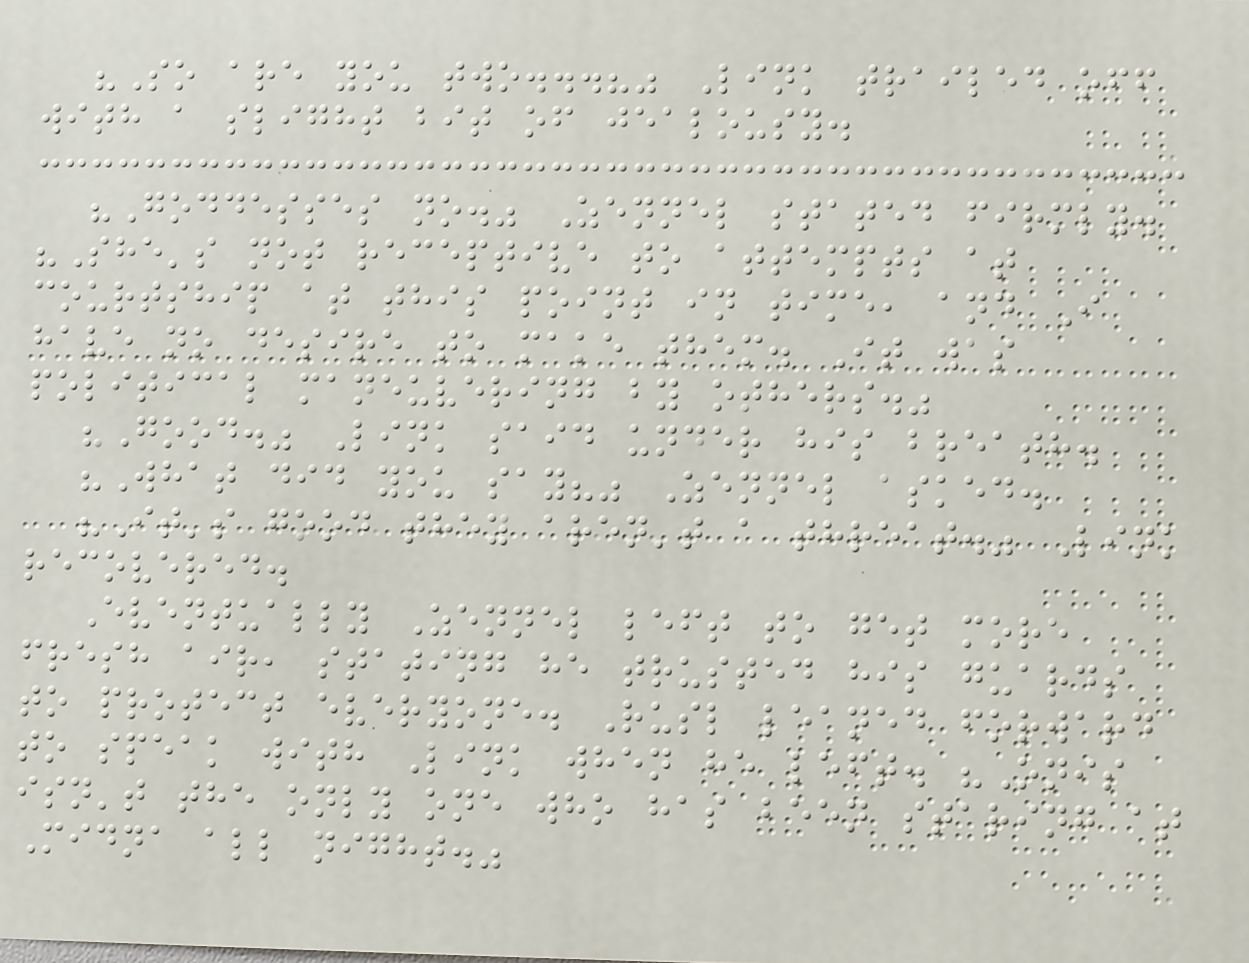"So are you two...?" Link trailed off
with a slight bit of jealousy.
"Goddesses no." Zennel stated firmly.
"She's not receptive to attempts at
courtship at this point in time, and I
have no desire to make them. It was
political maneuvering by others."
"Good." Link said under his breath.
"What did you say?" Zennel asked.
"It's good they aren't a threat." Link
recovered.
Eventually Zennel left to get more
fresh air, stating he trusted his guards
to protect everyone. Rusl leaned forward
to speak with Link when he left. "Onis
isn't the only one who has been staring at
Midna all night."
